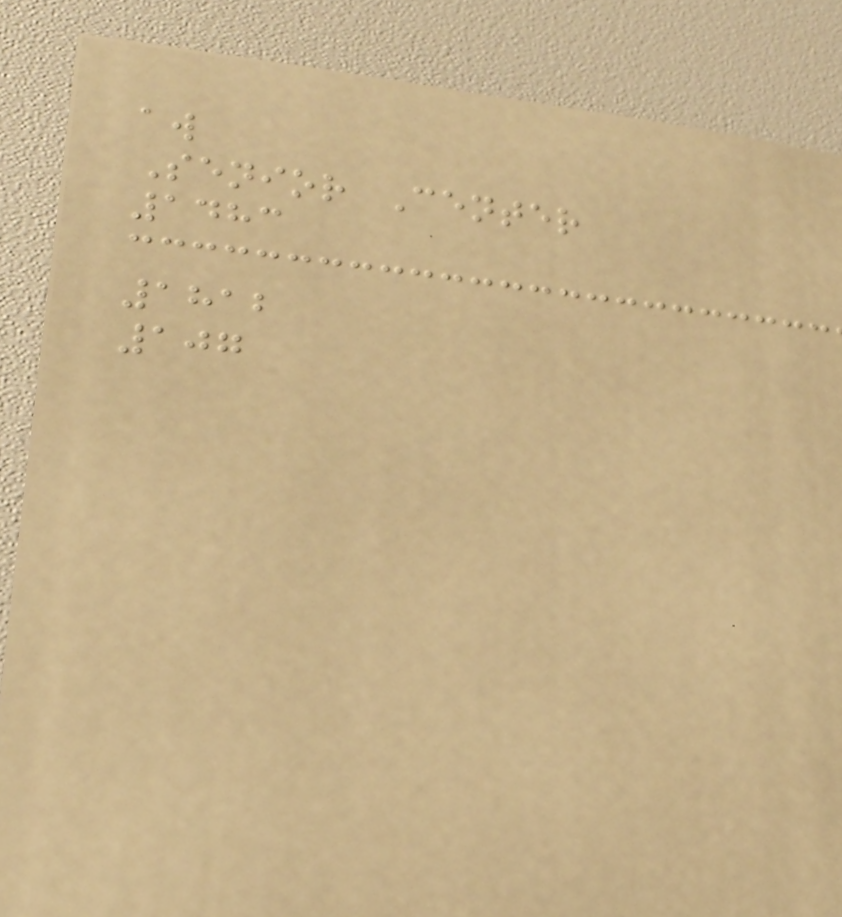aw
Senior Center
1483
1812
107
